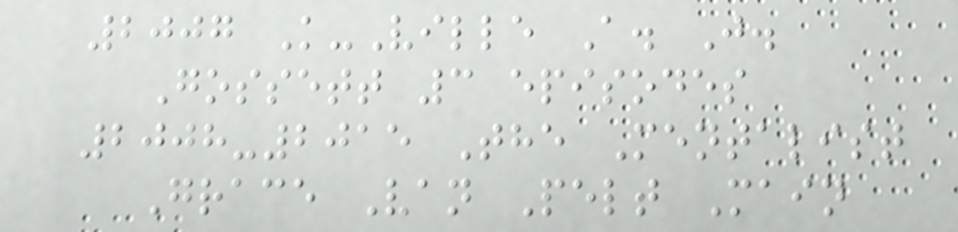2007 K-Ville A. J.
Gossett 3 episodes
2008-2015 The Mentalist
Grace Van Pelt Main
